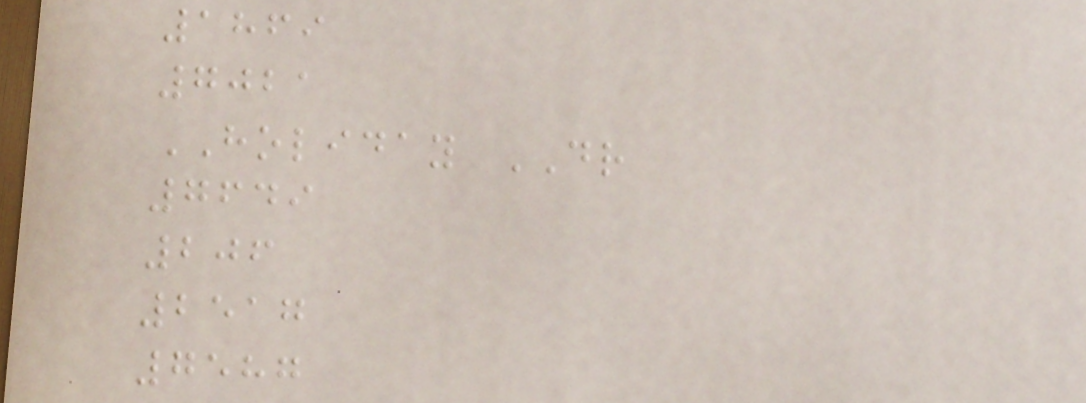1869
7021
HOLIDAY DR
7649
206
2517
7587
